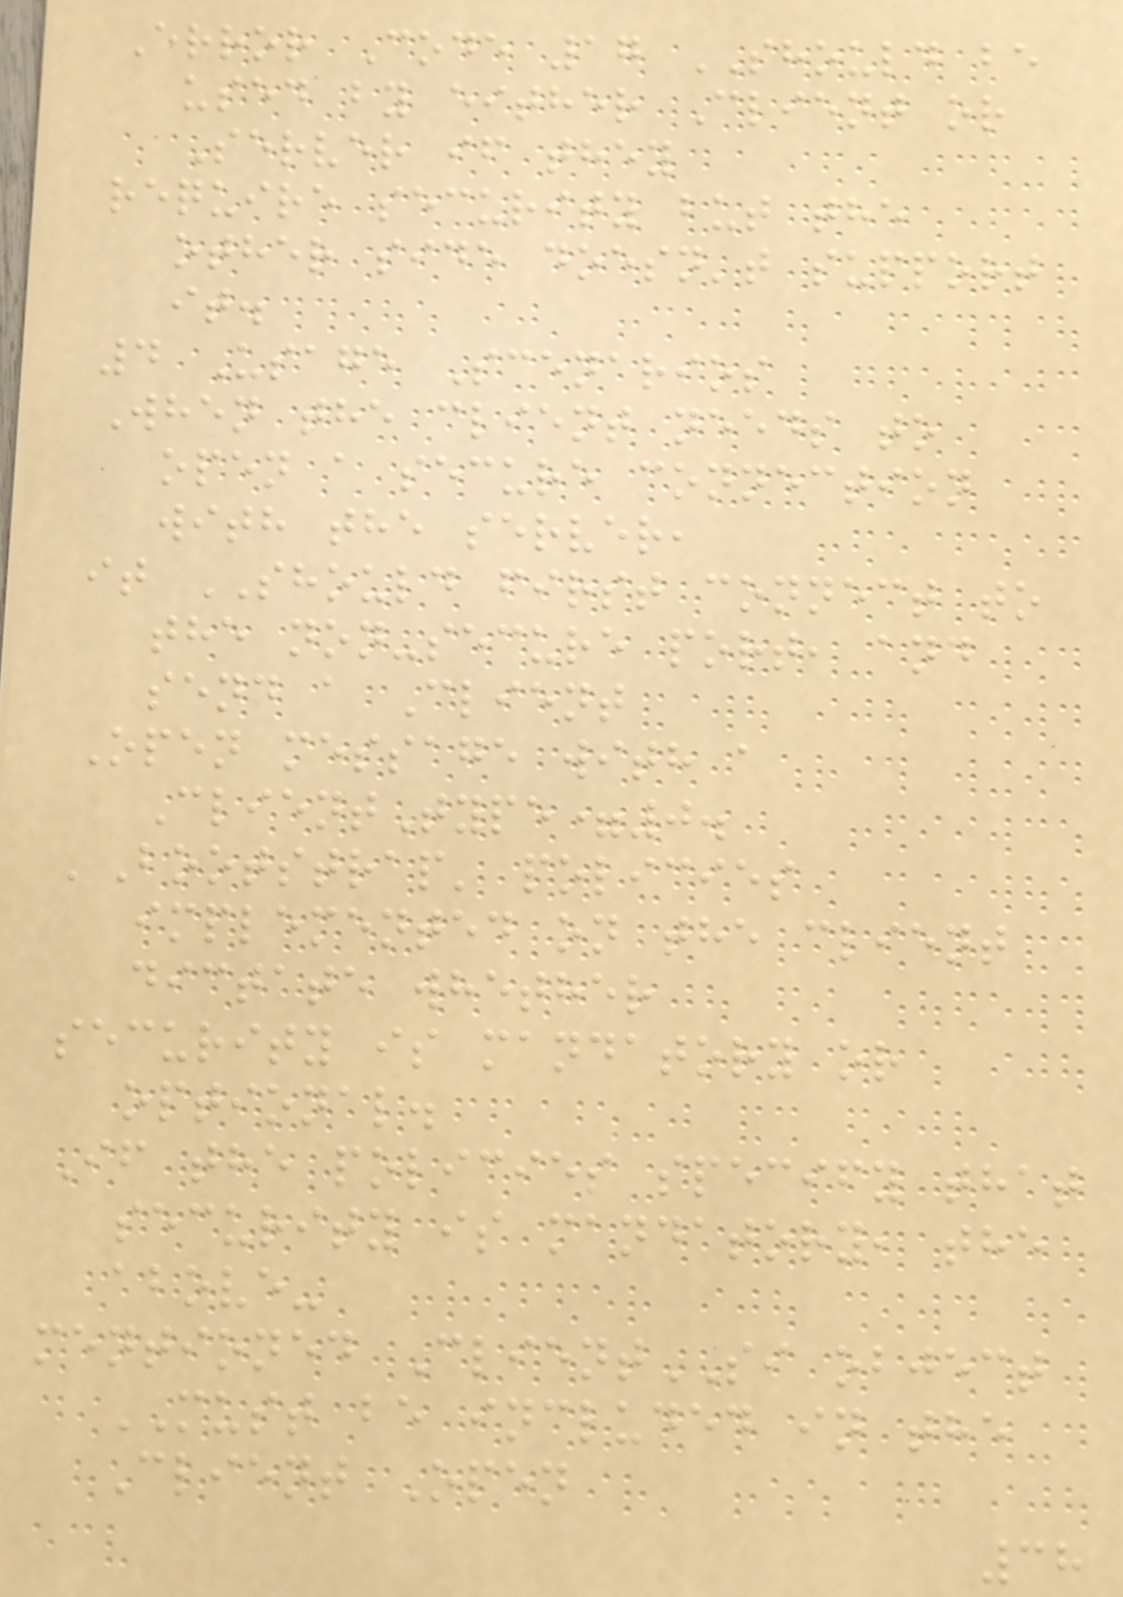Error Code 17 SHOULD be
used by either Client or
Server if they
require security but the
other side doesn't support
it.
4 Usage Scenarios
When the client needs to
open a secure connection
with the server,
it SHOULD first connect to
the non-secure port, and
send a Client
Open message with a
ClientType=0.
'Bootstrap' policies
implemented on the client
dictate whether
security is mandatory or
optional.
If the policies specify that
security is mandatory, the
above-
mentioned ClientSI object
MUST be included in the
Client Open
38
